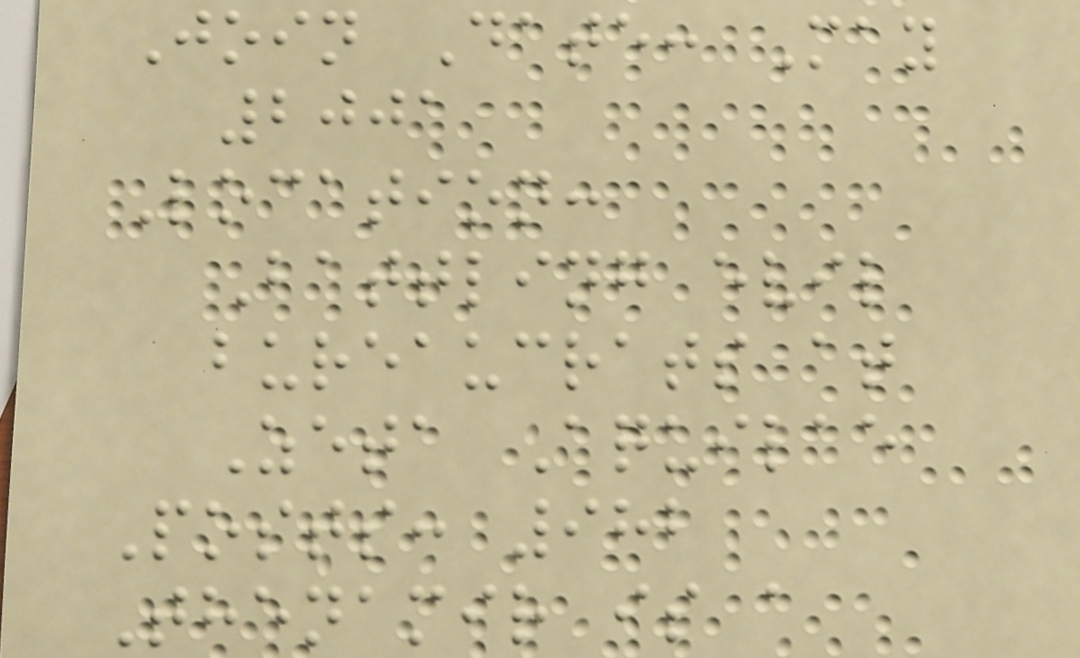Join Date: May
2001
Location:
Battling evil
bureaucrats at
Zeta Aquilae
Posts: 982
Thenamir is a
